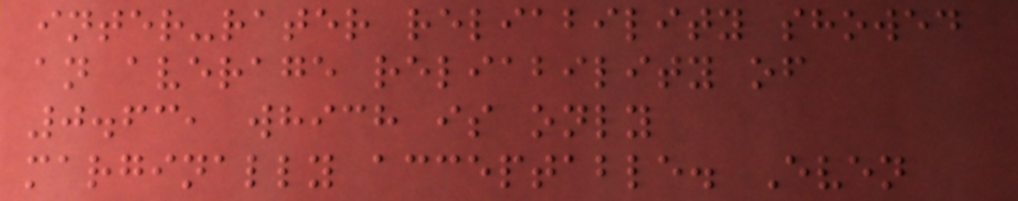inter-rater reliability showed
an average reliability of
0.63, which is only
marginally acceptable. Even
